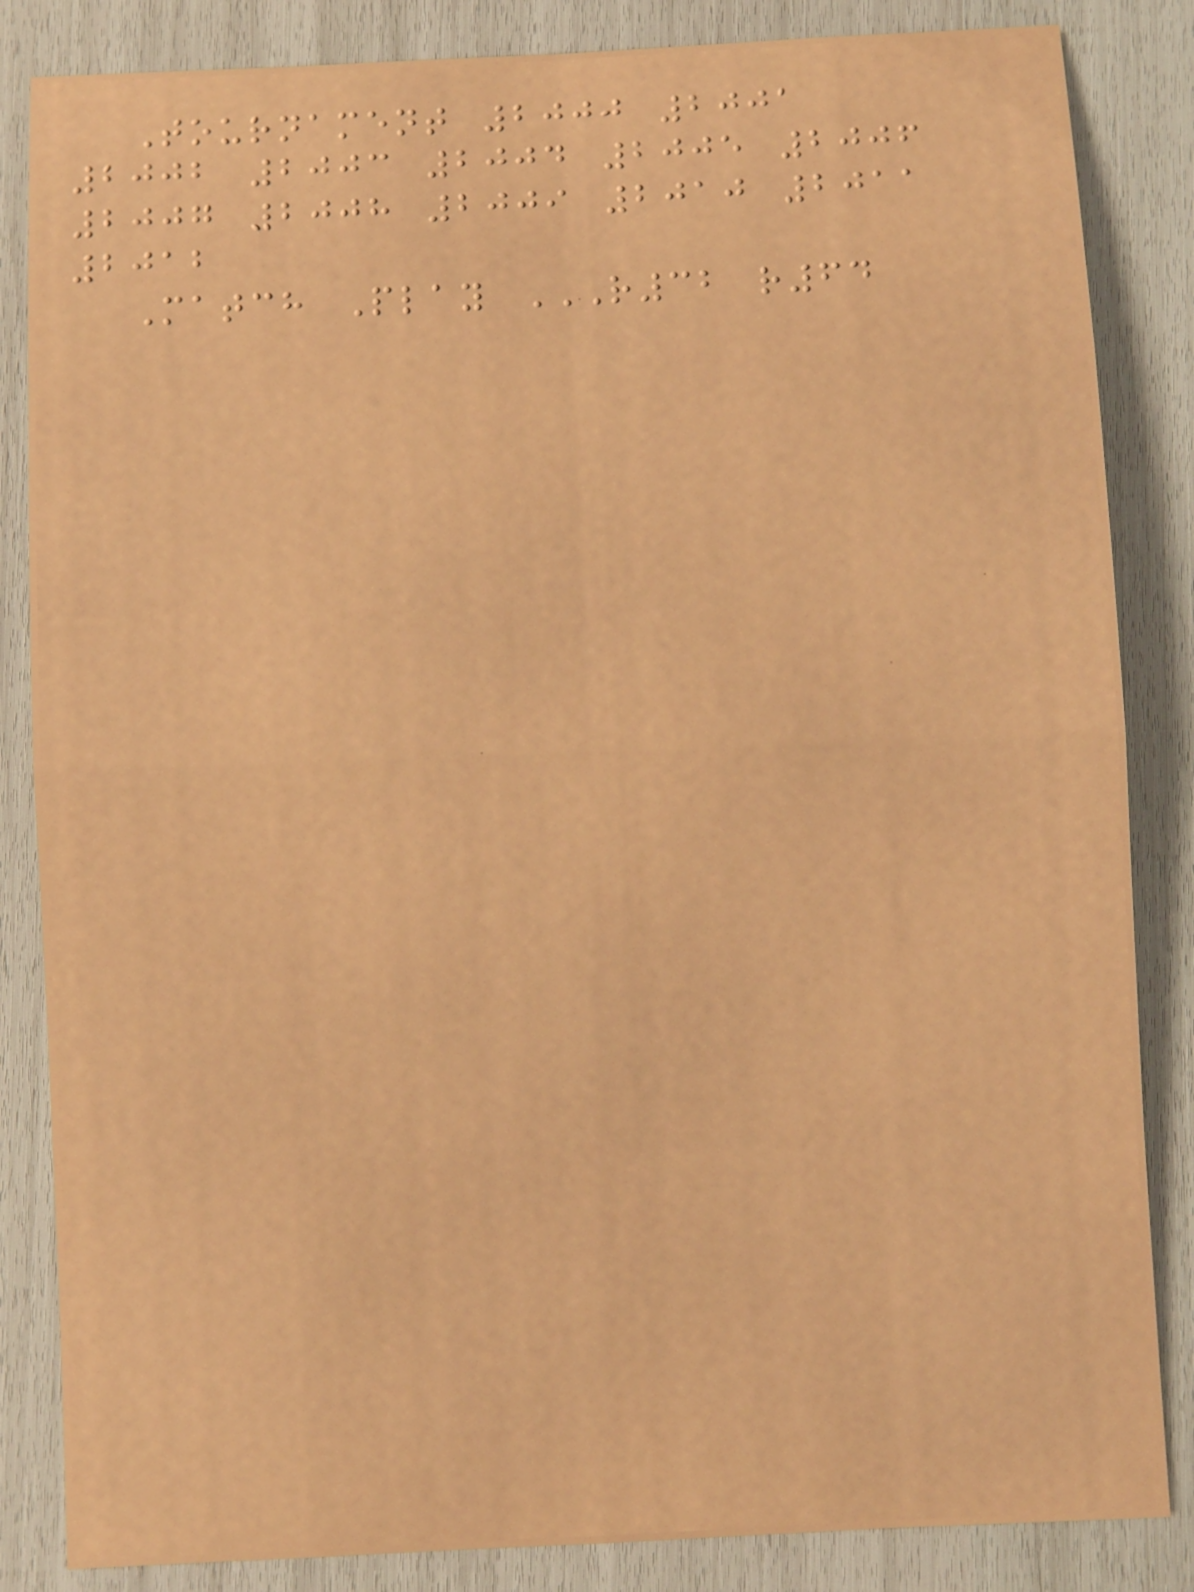Tournament 2000 2001
2002 2003 2004 2005 2006
2007 2008 2009 2010 2011
2012
Match Play R32 R64
